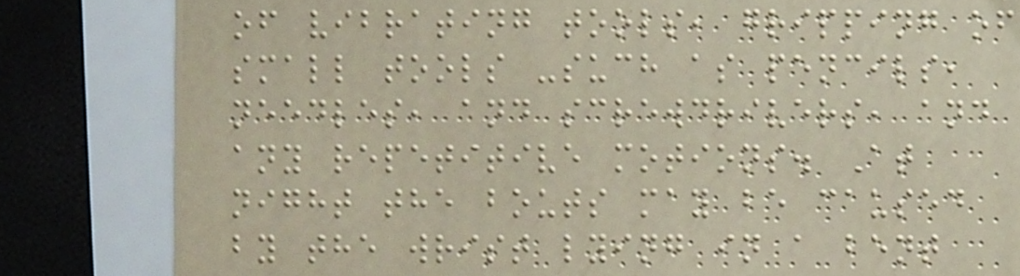of vibrating tools, gripping of
small tools -such as pencils,
needles, and screwdrivers, and
any repetitive motions. At
night the bouts may be caused
by the wrist lying in a bent
